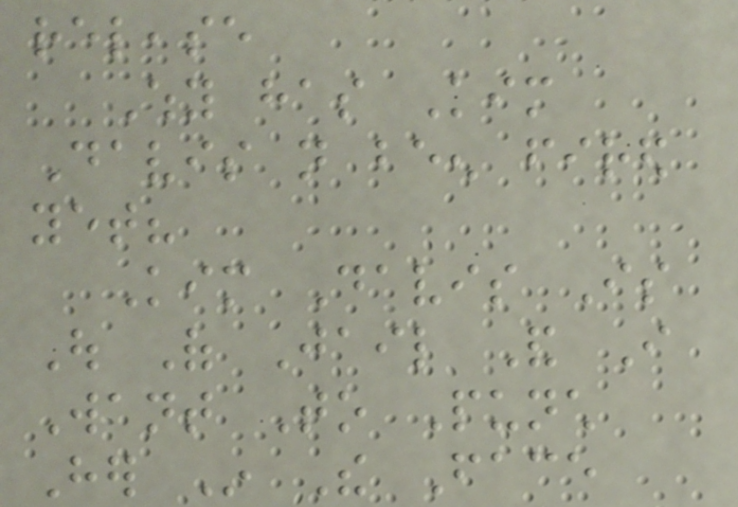release
Why has Kim
Davis not been fired
yet?
Kim Davis Is
Out Of Jail And I
Want To Punch
Her In The Face
